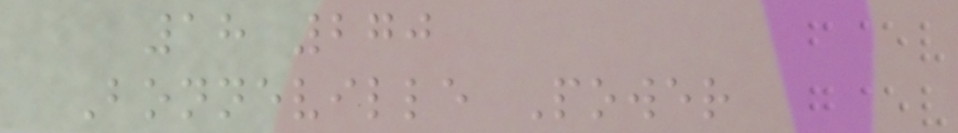18 270
Bonneville Power
